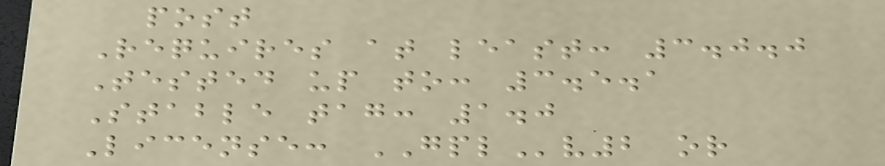post
Requires at least: 3.0.0
Tested up to: 3.5.1
Stable tag: 1.0
License: GPLv2 or
